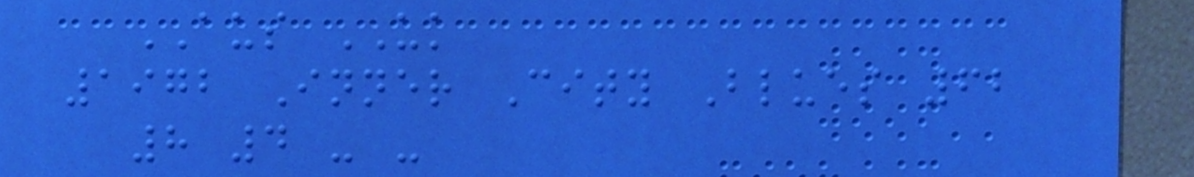AUS UK
1972 Inner City Blues 62
8 4 - -
